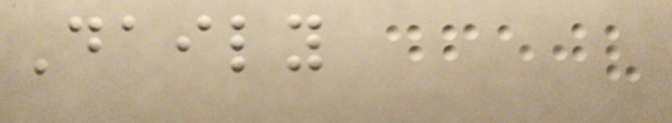Daily
